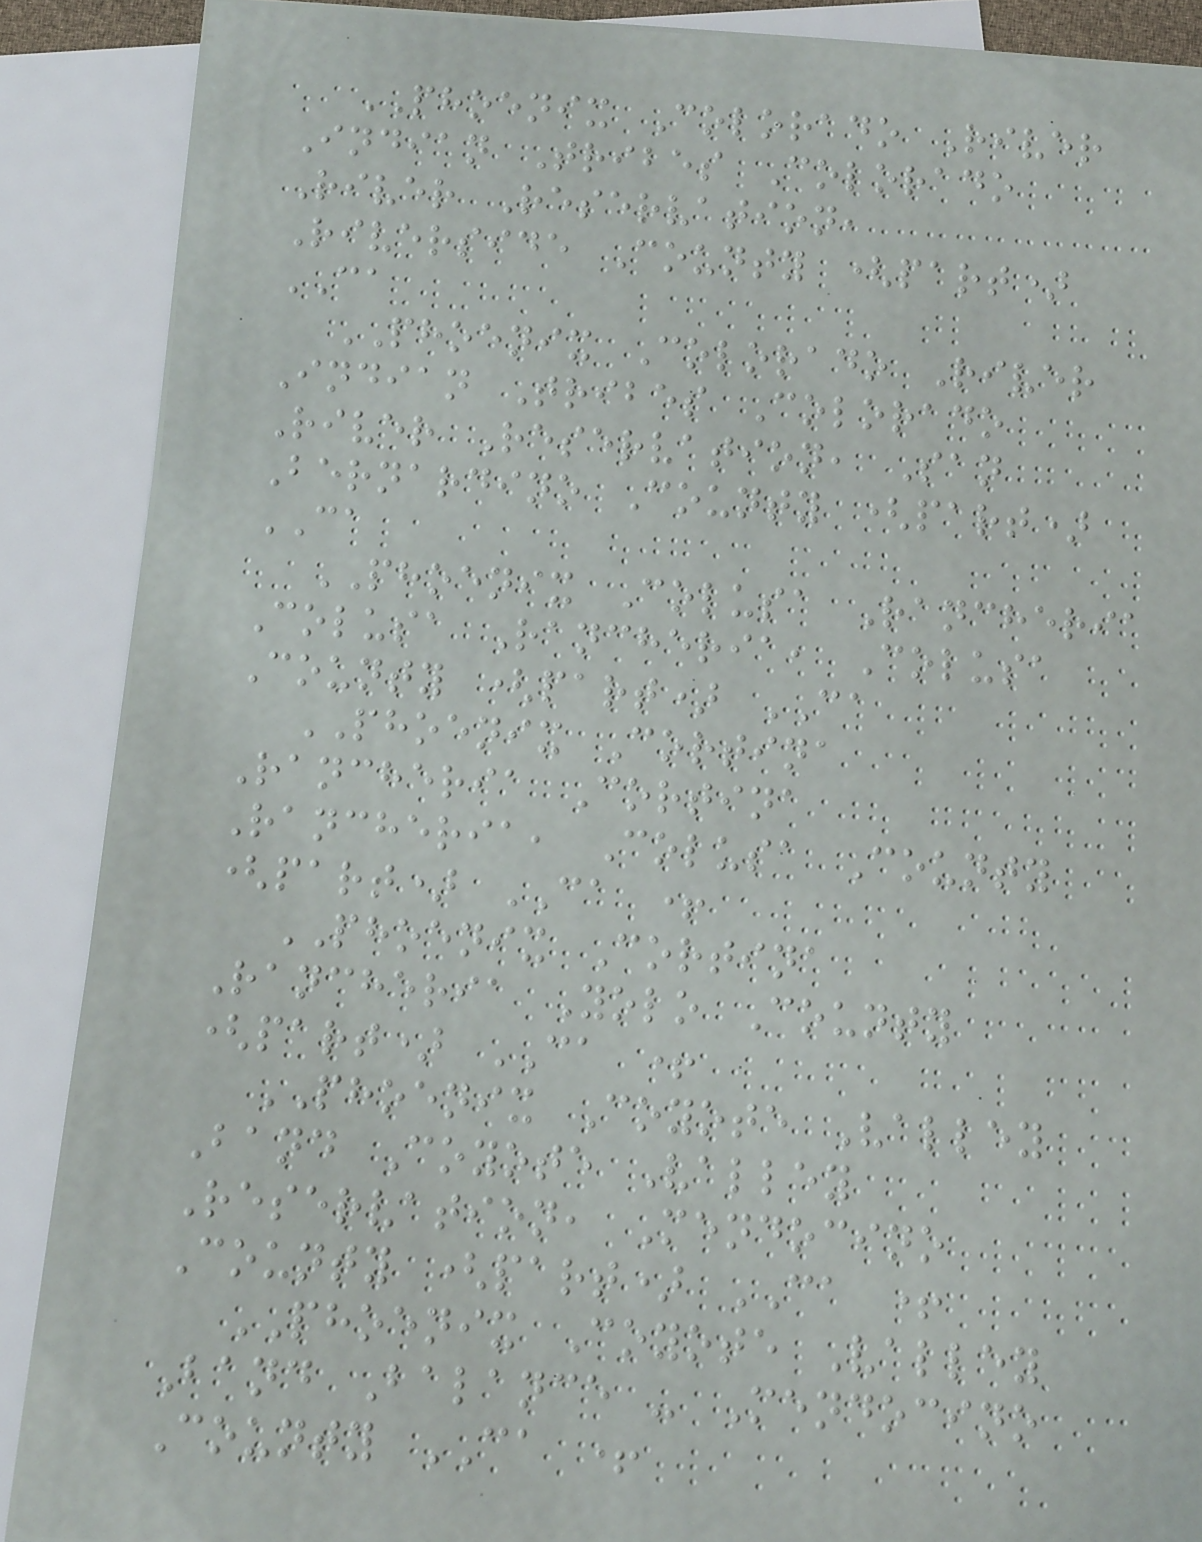PHOENIX Colorado River
Indian Tribes Colorado
River Reservation,
Riverside County (part)
CA
PHOENIX Colorado River
Indian Tribes Colorado
River Reservation, San
Bernardino County (part)
CA
PHOENIX Colusa Rancheria
Colusa Rancheria, Colusa
County (part) CA
PHOENIX Cortina
Rancheria Cortina
Rancheria, Colusa County
(part) CA +
PHOENIX Cortina
Rancheria Yolo County
(part) CA +
PHOENIX Coyote Valley
Band Coyote Valley
Reservation, Mendocino
County (part) CA +
PHOENIX Coyote Valley
Band Balance - Mendocino
County CA +
